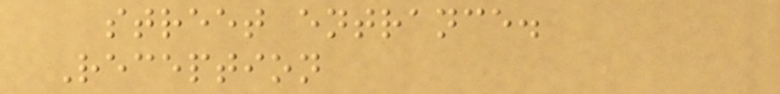street entrance.
Reception
